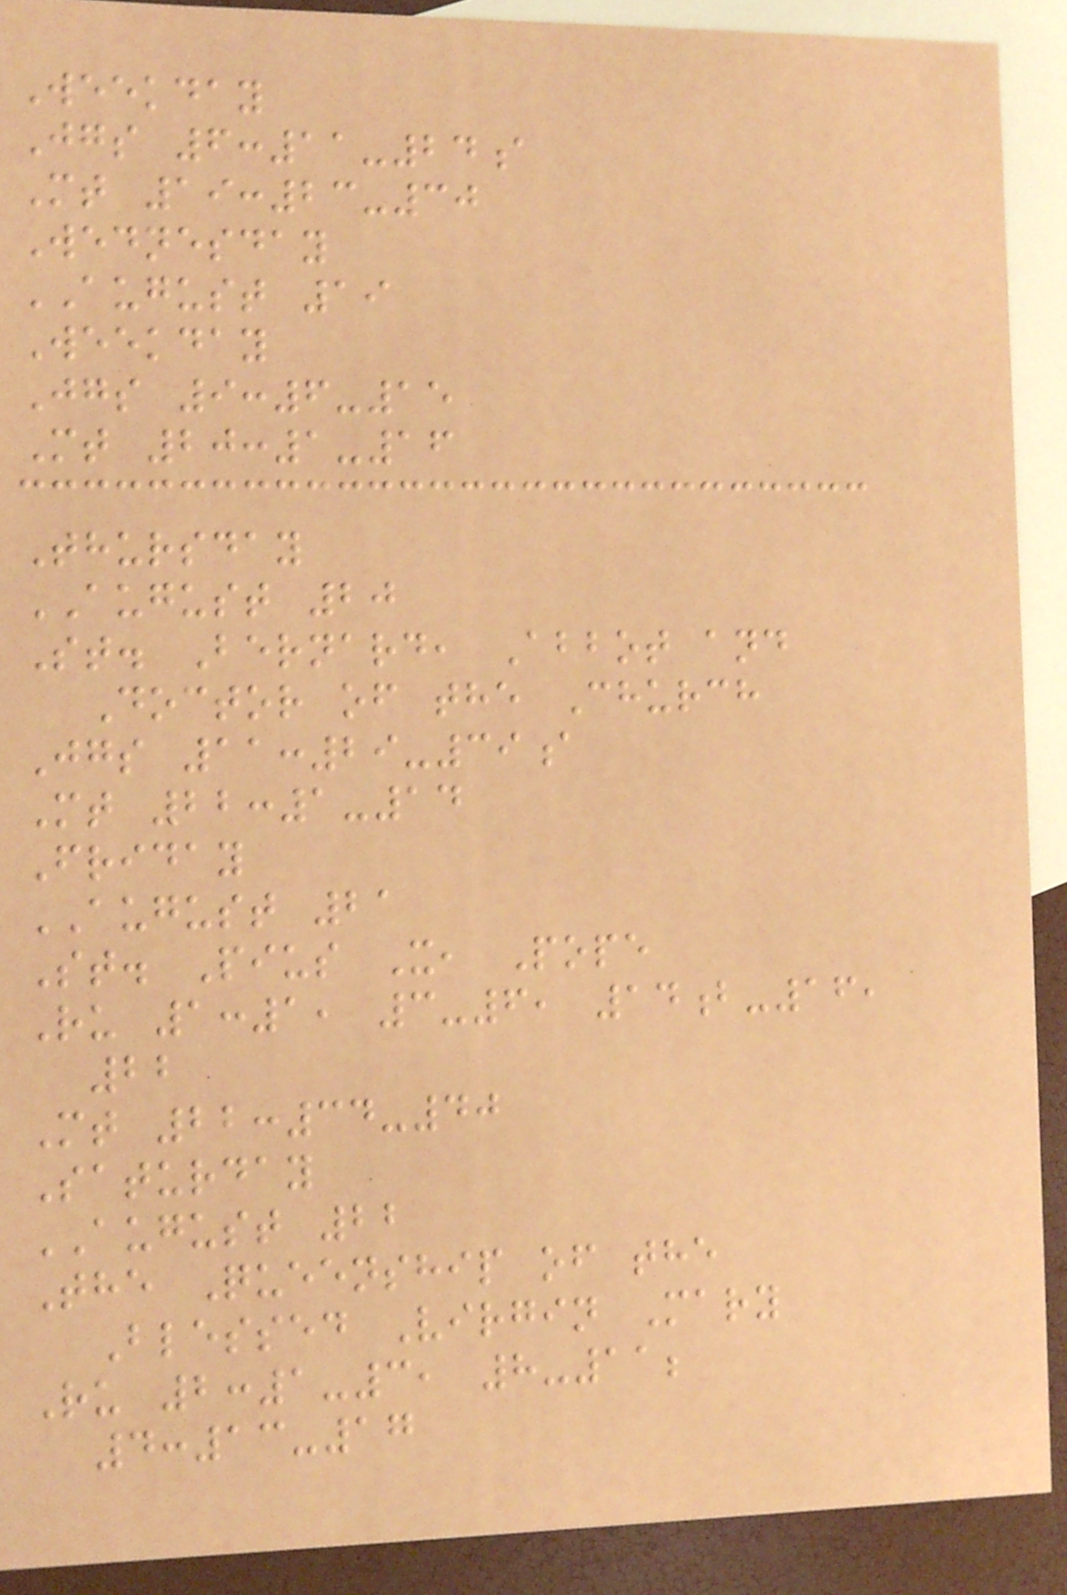Weekday
Jgs 6:11-24a
Mt 19:23-30
Wednesday
AUGUST 19
Weekday
Jgs 9:6-15
Mt 20:1-16
Thursday
AUGUST 20
St. Bernard, Abbot and
Doctor of the Church
Jgs 11:29-39a
Mt 22:1-14
Friday
AUGUST 21
St. Pius X, Pope
Ru 1:1, 3-6, 14b-16,
22
Mt 22:34-40
Saturday
AUGUST 22
The Queenship of the
Blessed Virgin Mary
Ru 2:1-3, 8-11;
4:13-17
